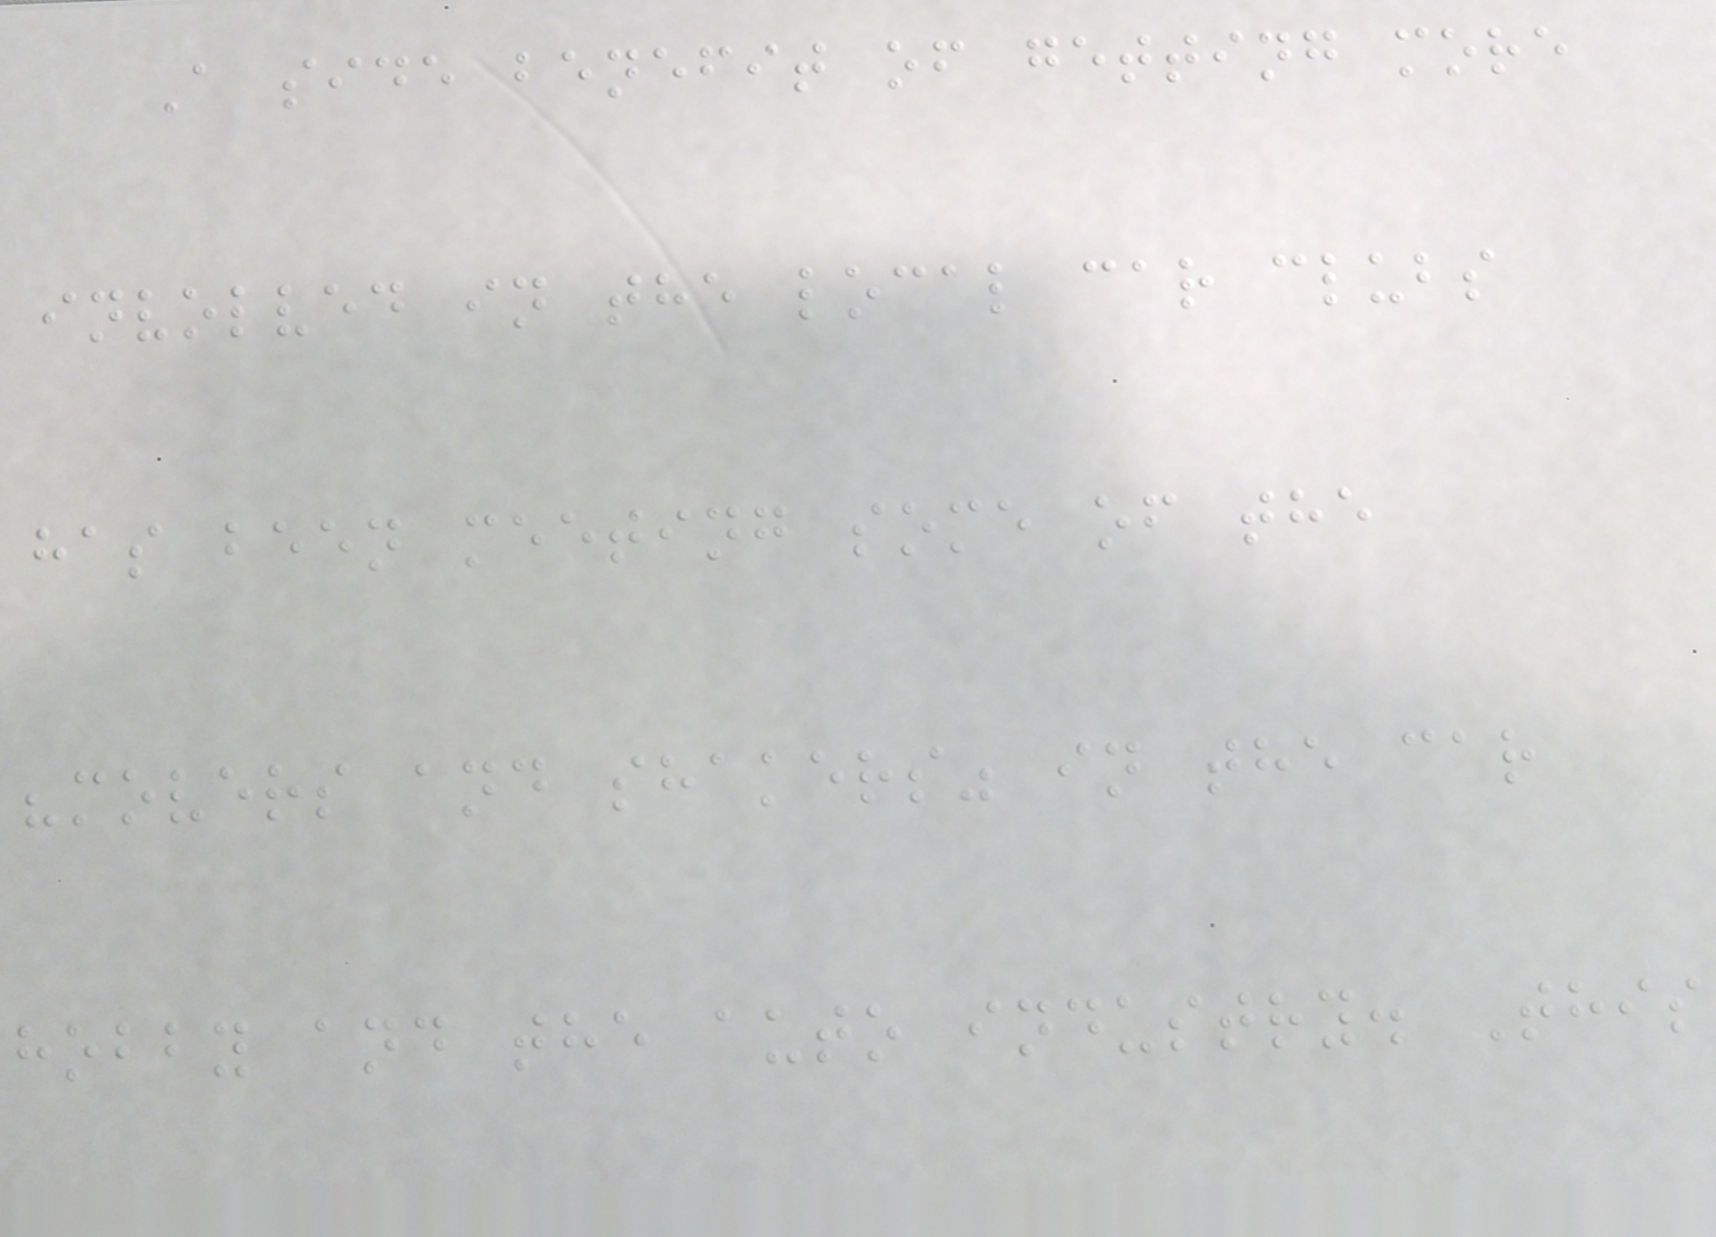A side benefit of getting more
involved in the local car clubs
has been meeting some of the
"movers and shakers" in the car
hobby and the auto industry. This
